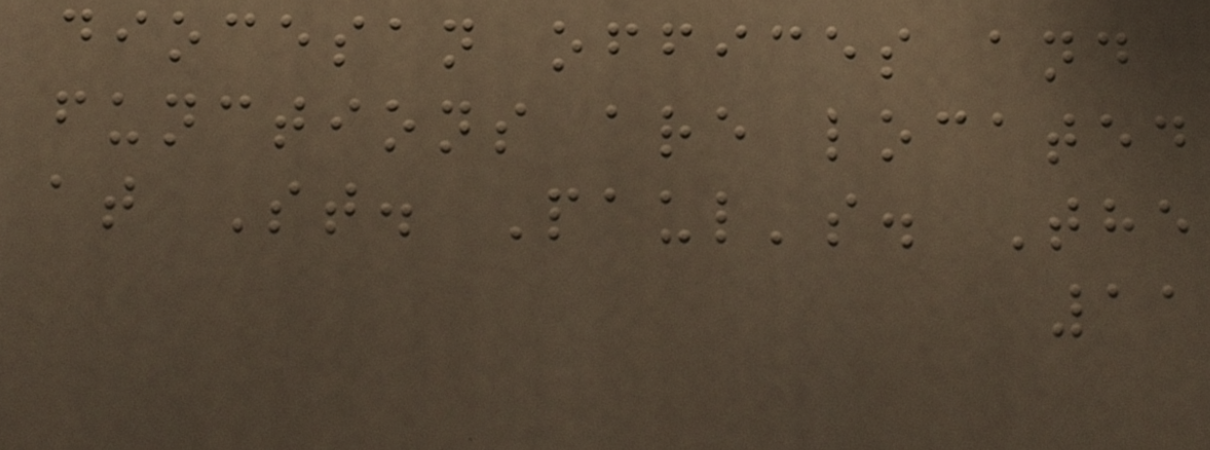diocesan offices and
functions are located
at St. Paul's. The
11
